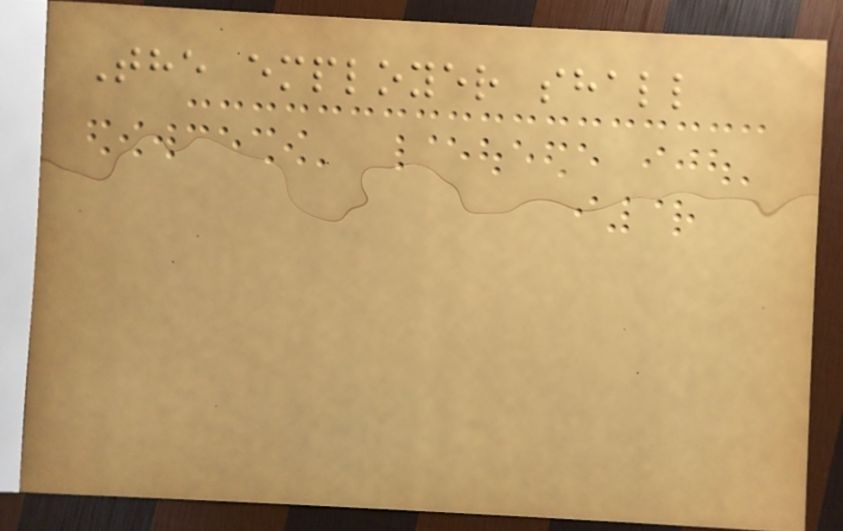The employer shall
